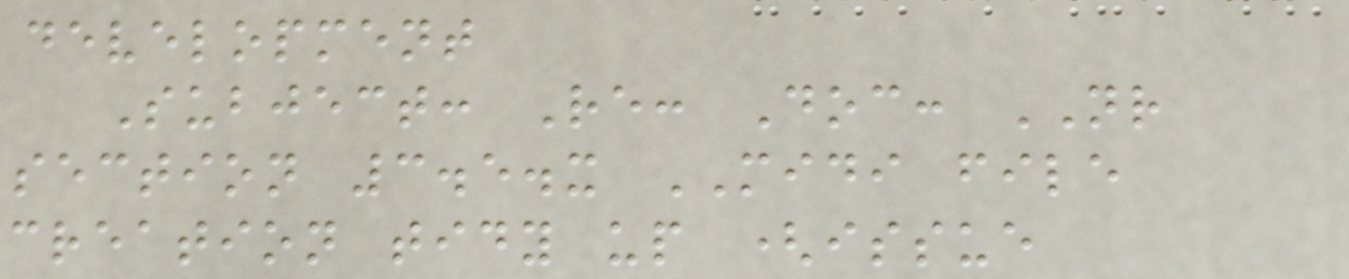development
Subject: Re: Doc: NR
section 3.5.x MIDI file
creation tidy up (issue
